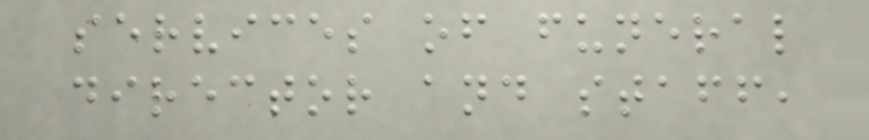services of funeral
director and staff,
